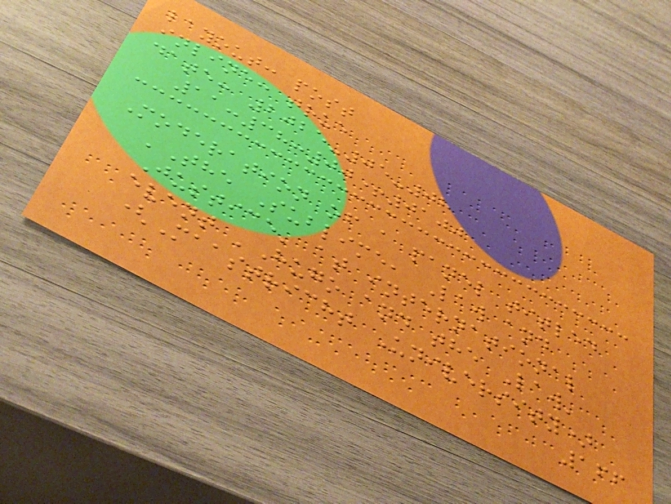layout: post
inline: true
date: 2025-05-08
11:38:00+0100
Moderation of a panel titled
'The Sublime, Law and
Justice' at international
event 'Hugo and the Law'
(Maastricht University)
166
